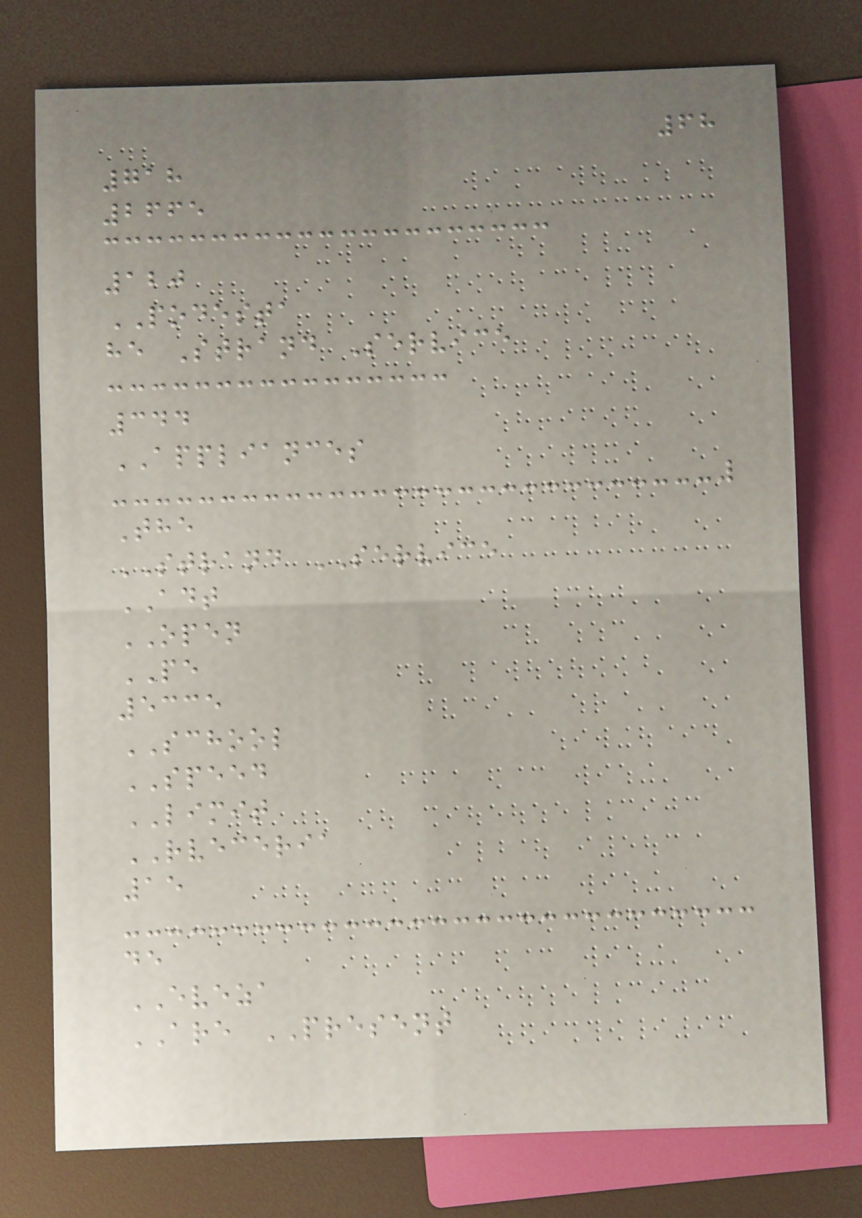68
718
2665
120
PODESTA
he Strand Service
344
APPLIANCES
The
STRAND SERVICE
ADT
OPEN
PE
5335
SCHOOL
SPEED
LIMIT
RVECERIA
15
de
EVEZA
ARE PRESENT
